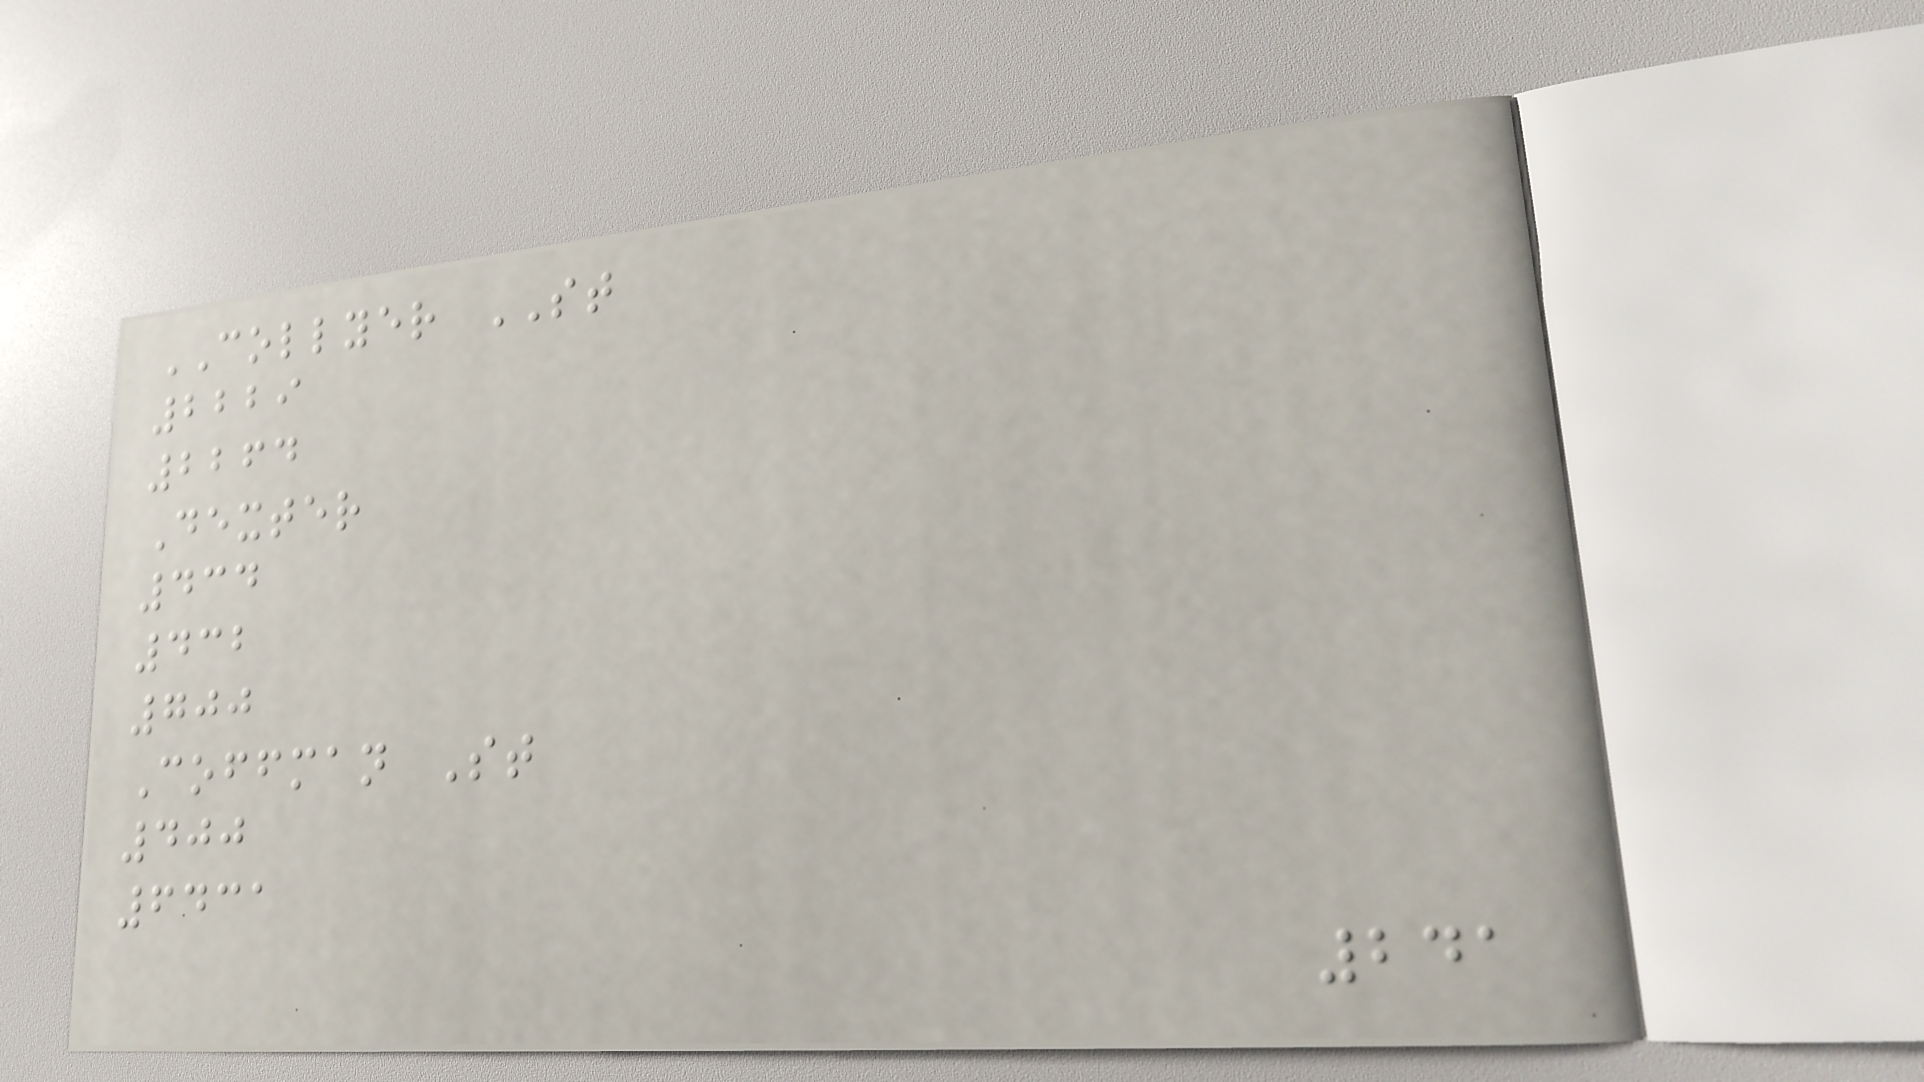COLLYER ST
2229
2264
Dexter
434
432
700
Coffman St
400
6431
241
